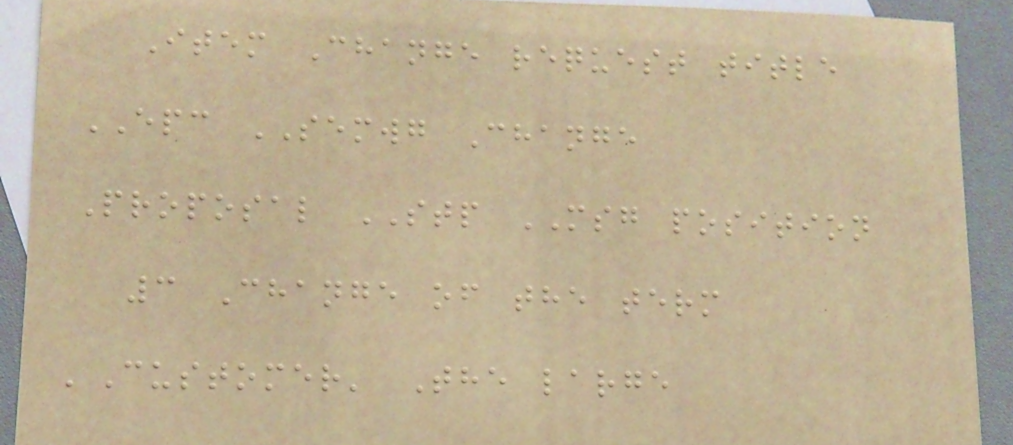Item Change request title
EPC SEMWG Change
Proposal STP MSG position
3 Change of the term
'Customer' The large
